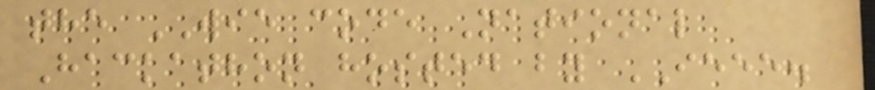the WIE code National
Hackathon hosted by IEEE.
